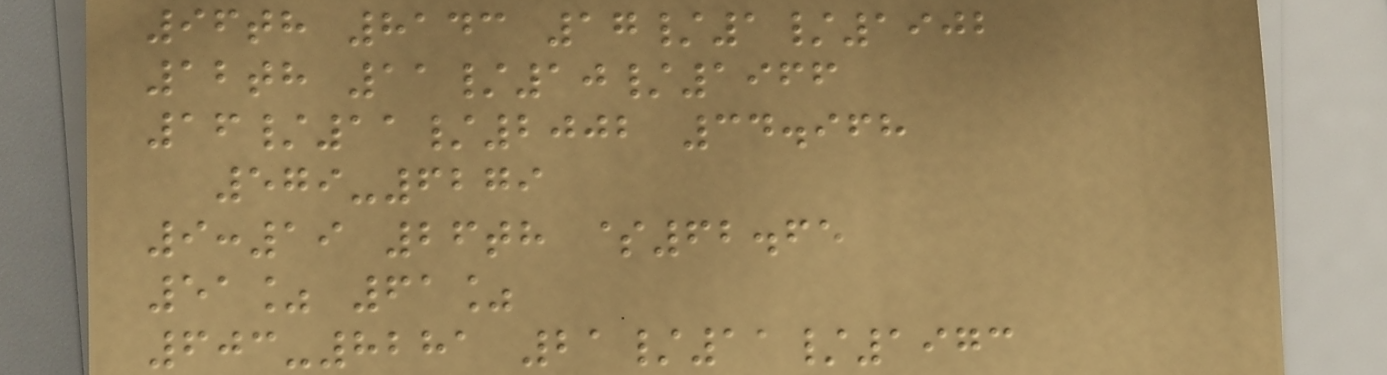96th 8143 17/1/1902
12th 11/10/1966
16/11/2002 34.968
579-6279
9:19 26th $62.65
51% 61%
603-8281 21/11/1973
